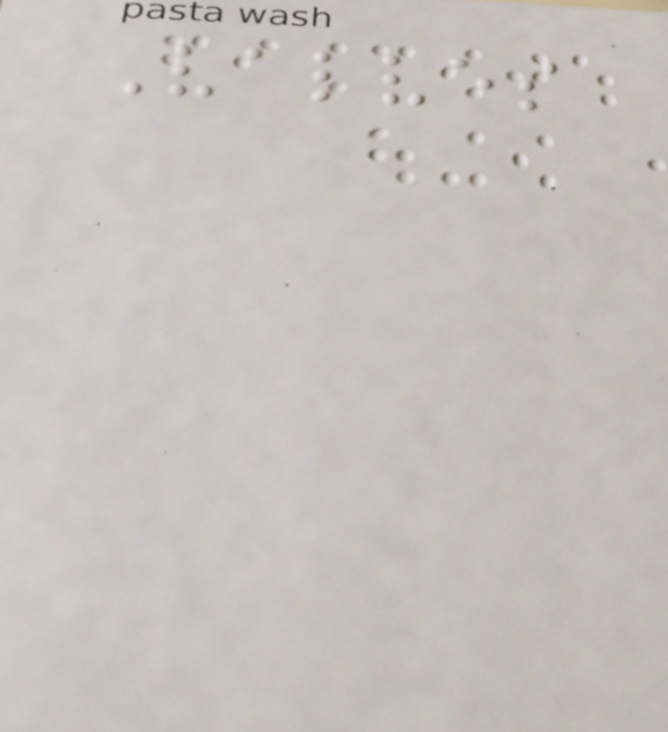Valves
